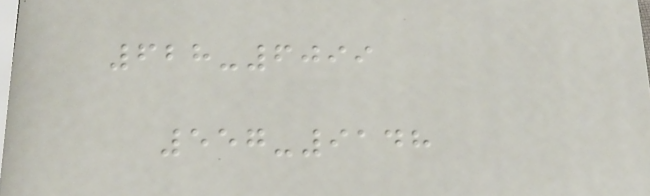628-6099
557-9148
